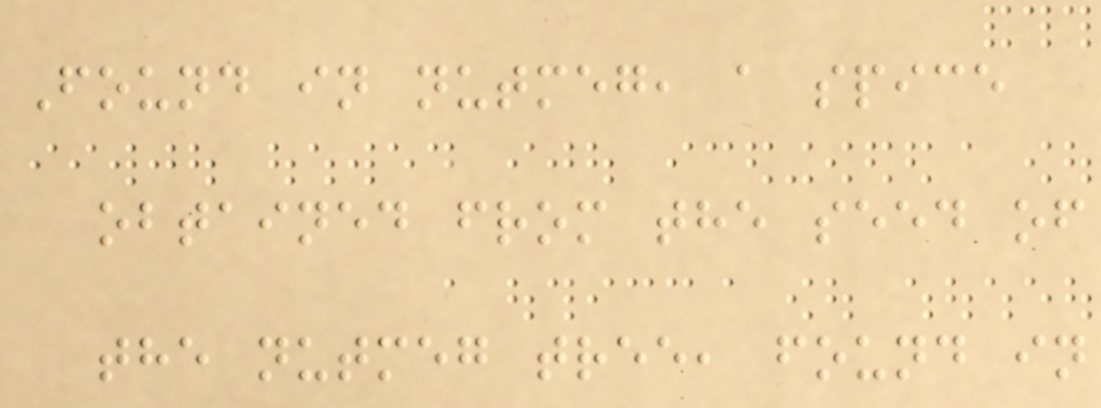Found in nutmeg, a spice
obtained from the seed of
the nutmeg tree, found in
